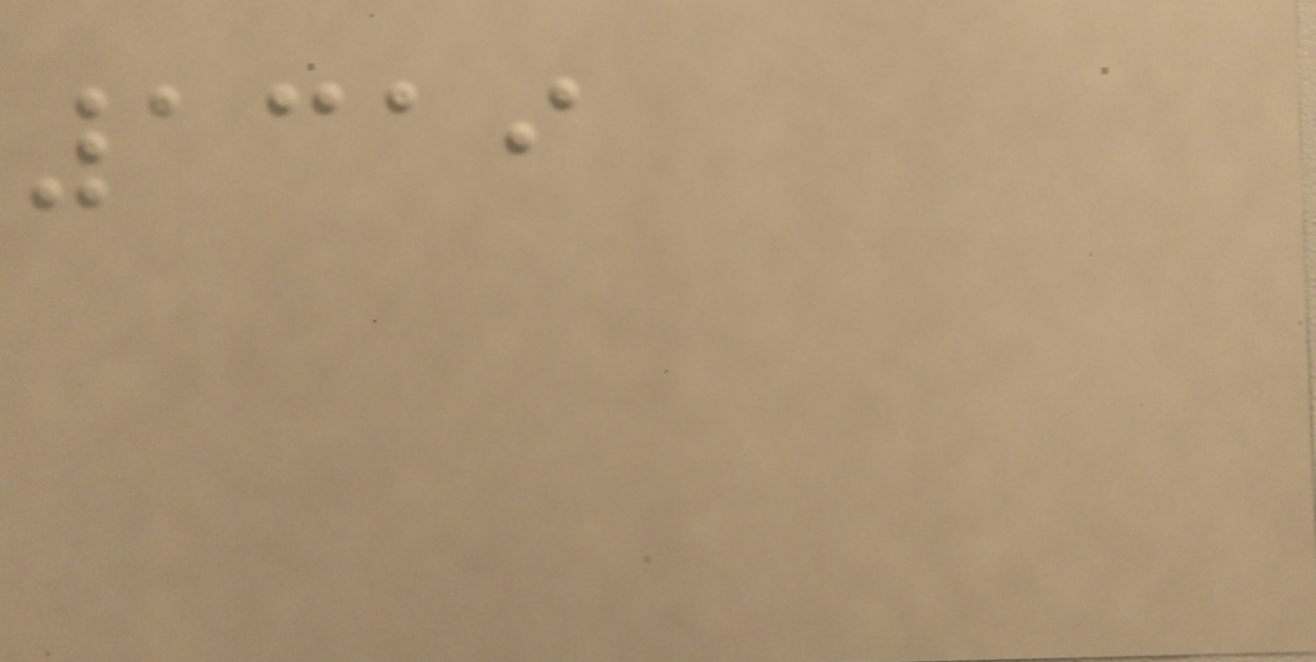1319
